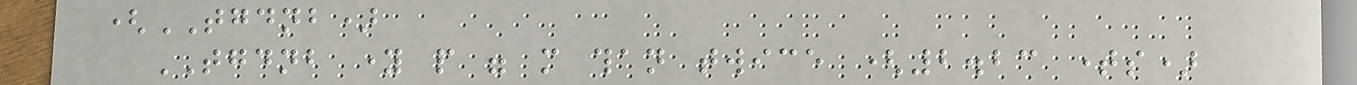(TGDNB)
TGDNB young people were more than twice (2.23 times)
